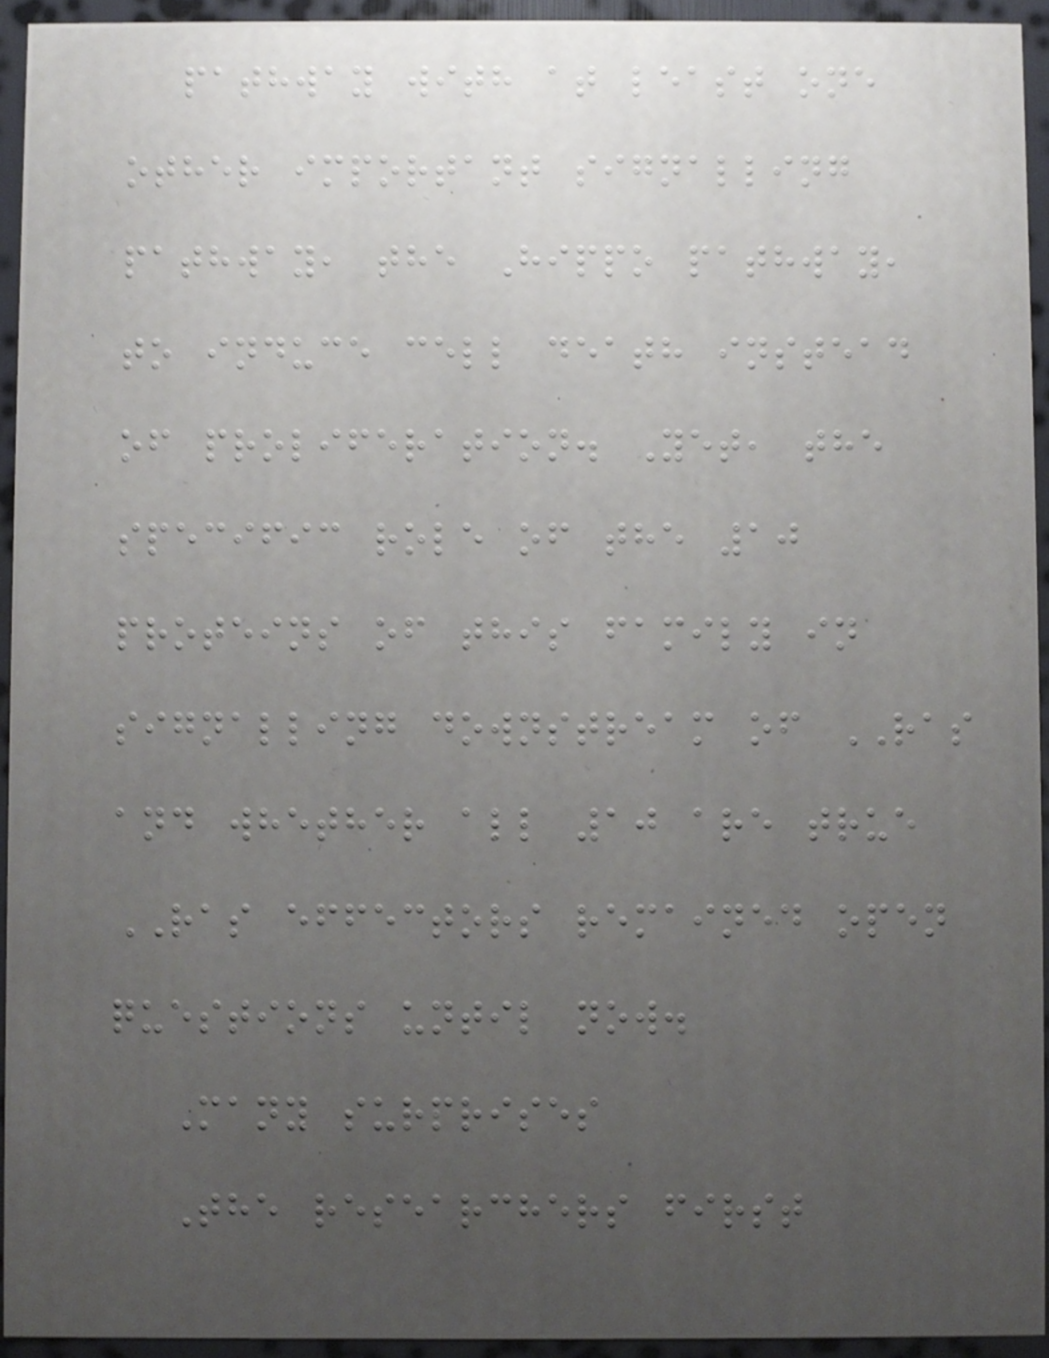pathway with at least one
other important signalling
pathway, the Hippo pathway,
to induce cell death instead
of proliferation. Yet, the
specific role of the 10
proteins of this family in
signalling downstream of RAS
and whether all 10 are true
RAS effectors remained open
questions until now.
Many surprises
The researchers first
